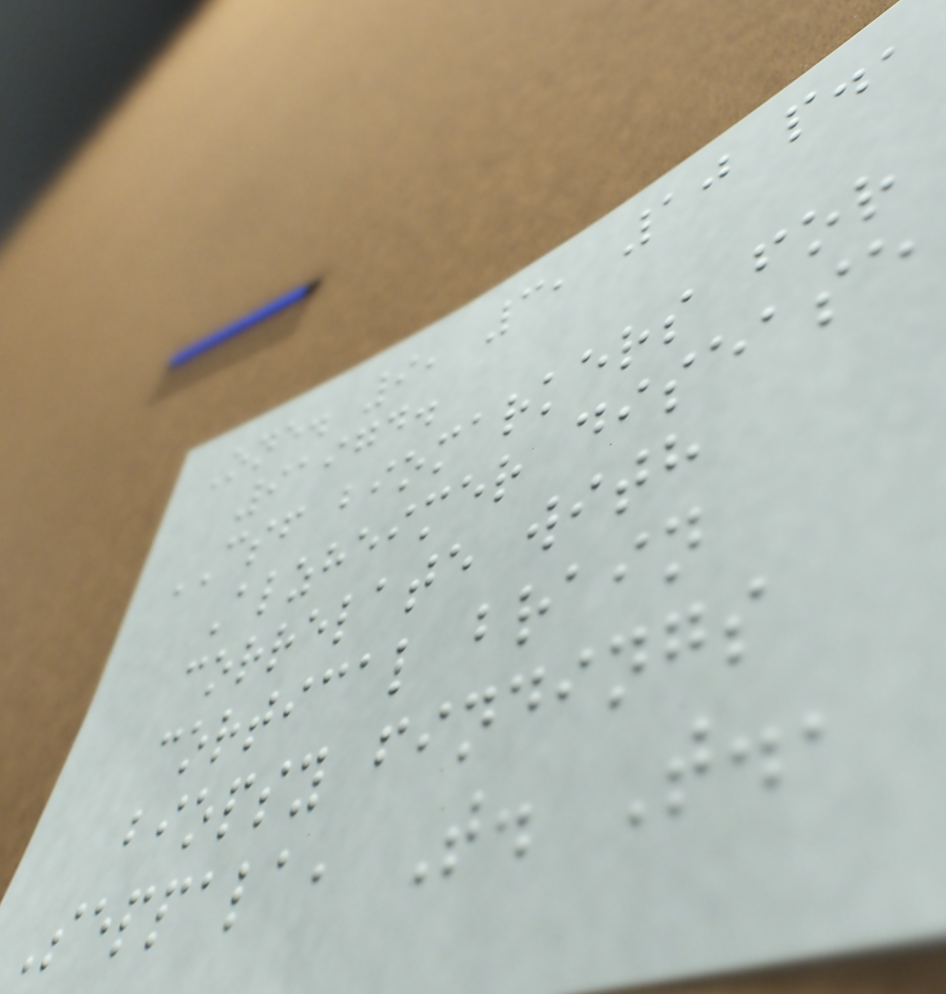One. 9, 3, 10 p.,
91974.
CSF biomarkers for
Alzheimer disease
correlate with
cortical brain
biopsy findings
Seppala, T. T.,
